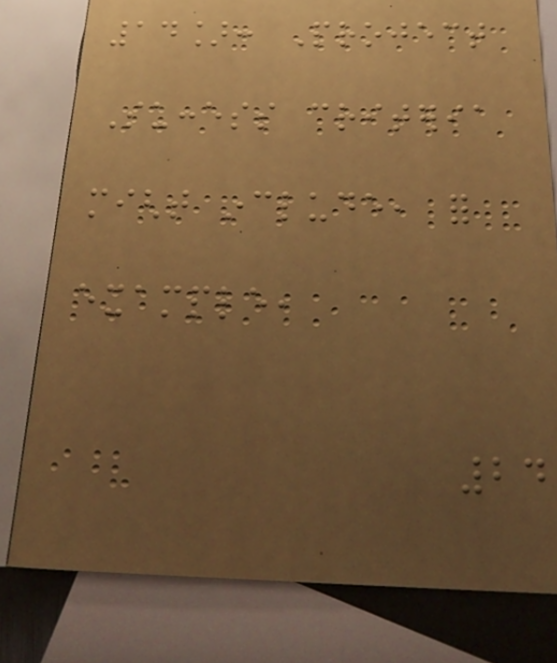14]: Project
Success criteria
might include, for
example,
24
